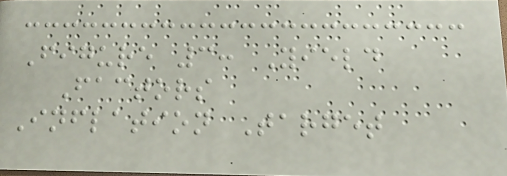Figure 3: Yield
Factors
Inflation Target
